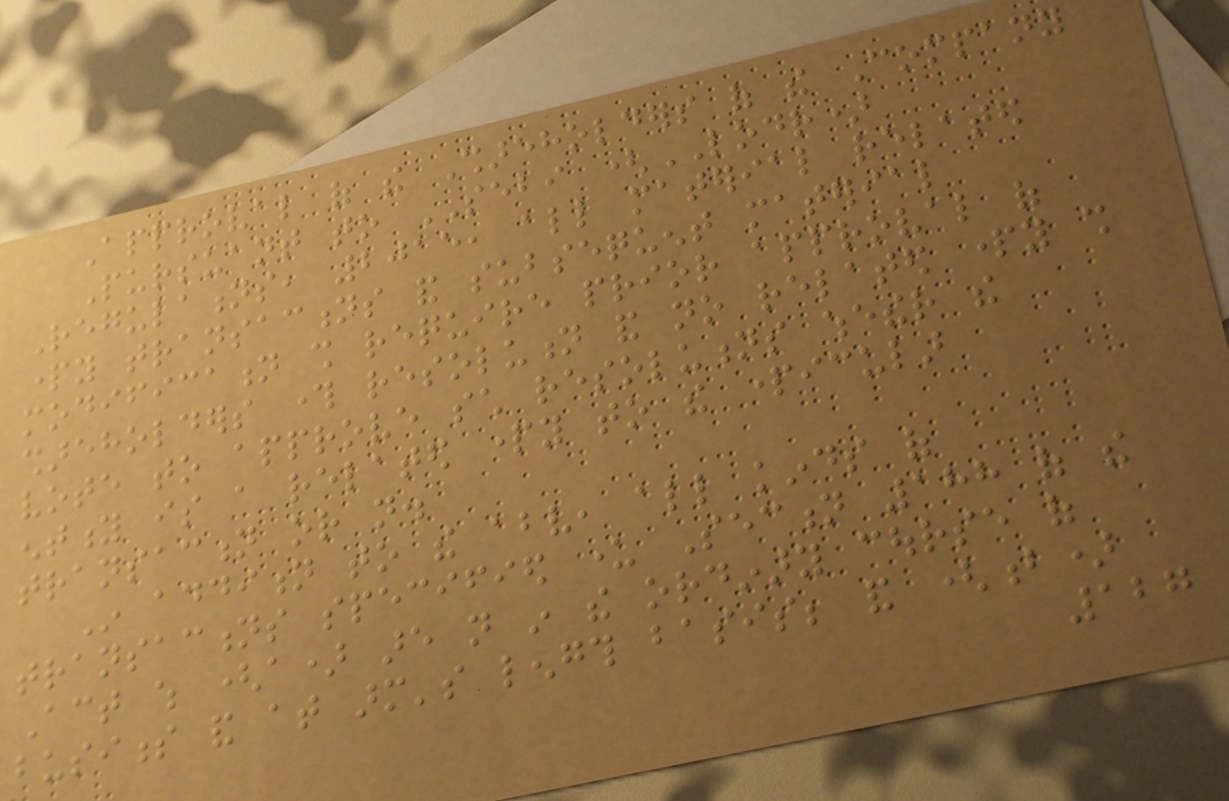Approval of the Shareholders of the Company
Pursuant to SEBI (LODR)
Regulations, 2015, all material related
party transactions and subsequent material
modification shall require prior approval of
shareholders through resolution and no related party shall
vote to approve such resolutions whether the
entity is a related party to the particular
transaction or not.
In addition to the above, all kinds of
transactions specified under Section 188 of the
Act which (a) are not in the ordinary course of
business and at arm's length basis; and (b)
127
